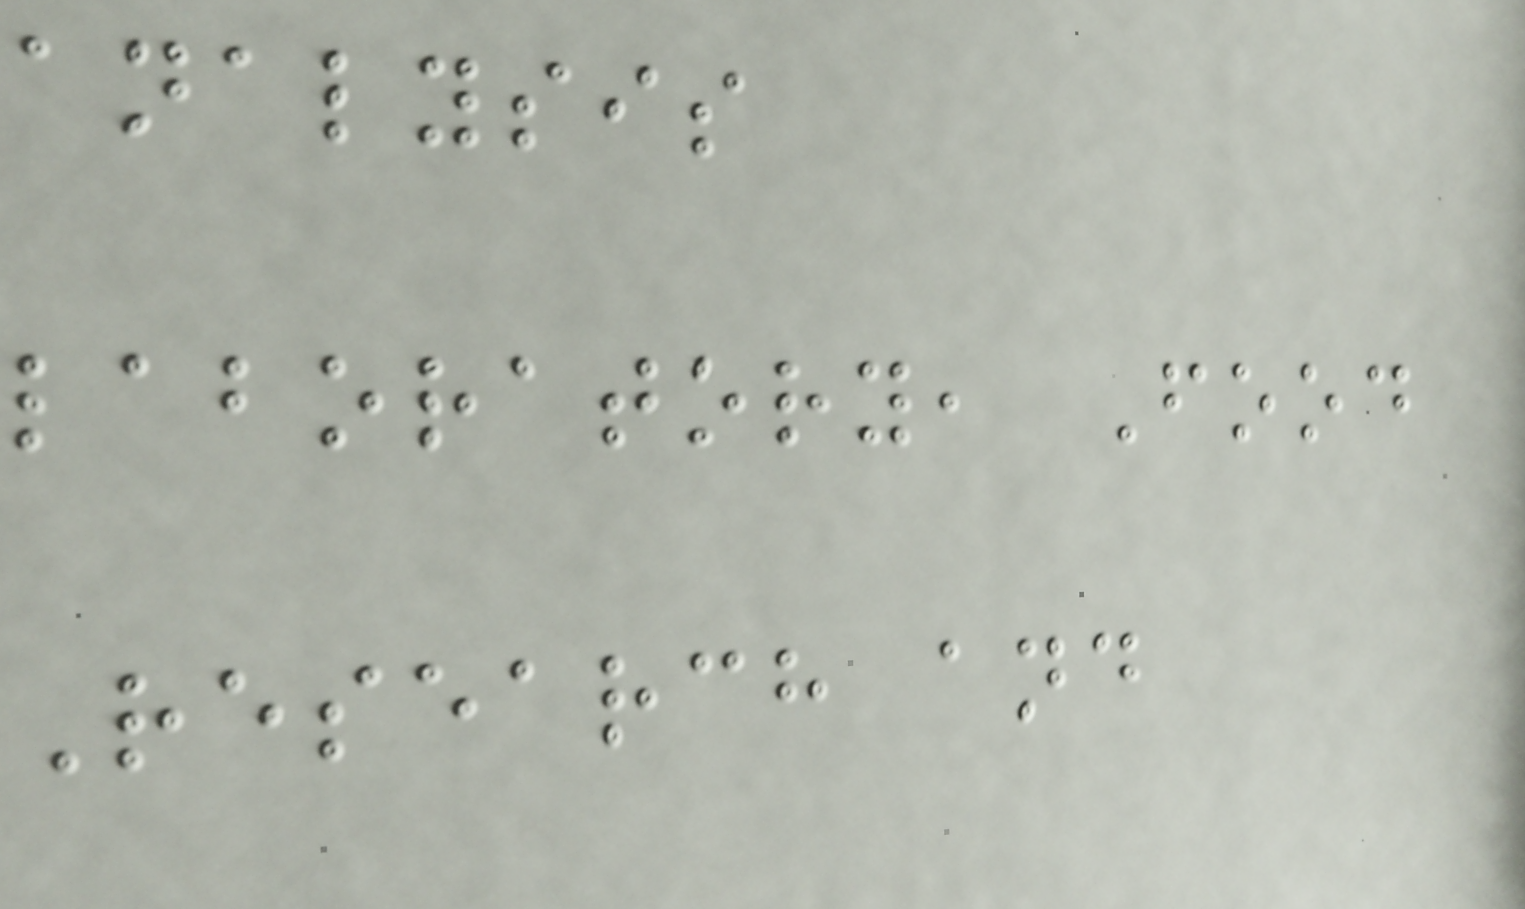analysis
laboratory, Food
Research and
